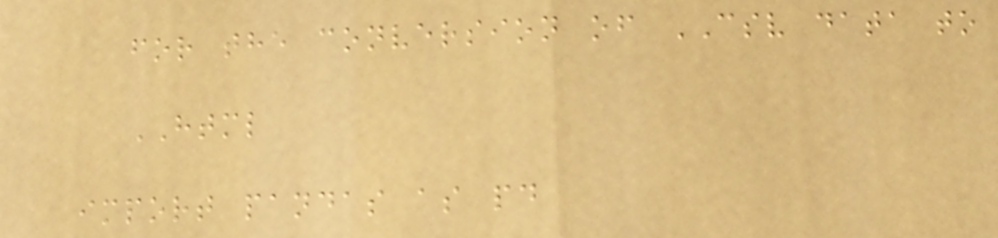for the conversion of CSV data to
HTML
import pandas as pd
